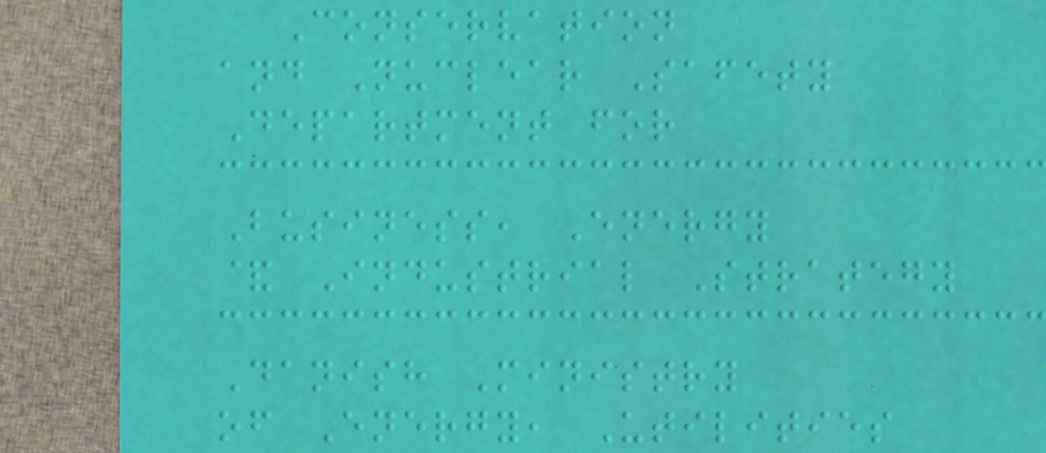Conservation
and Nuclear Safety
Department for
Business, Energy
& Industrial Strategy
Danish Ministry
of Energy, Utilities
